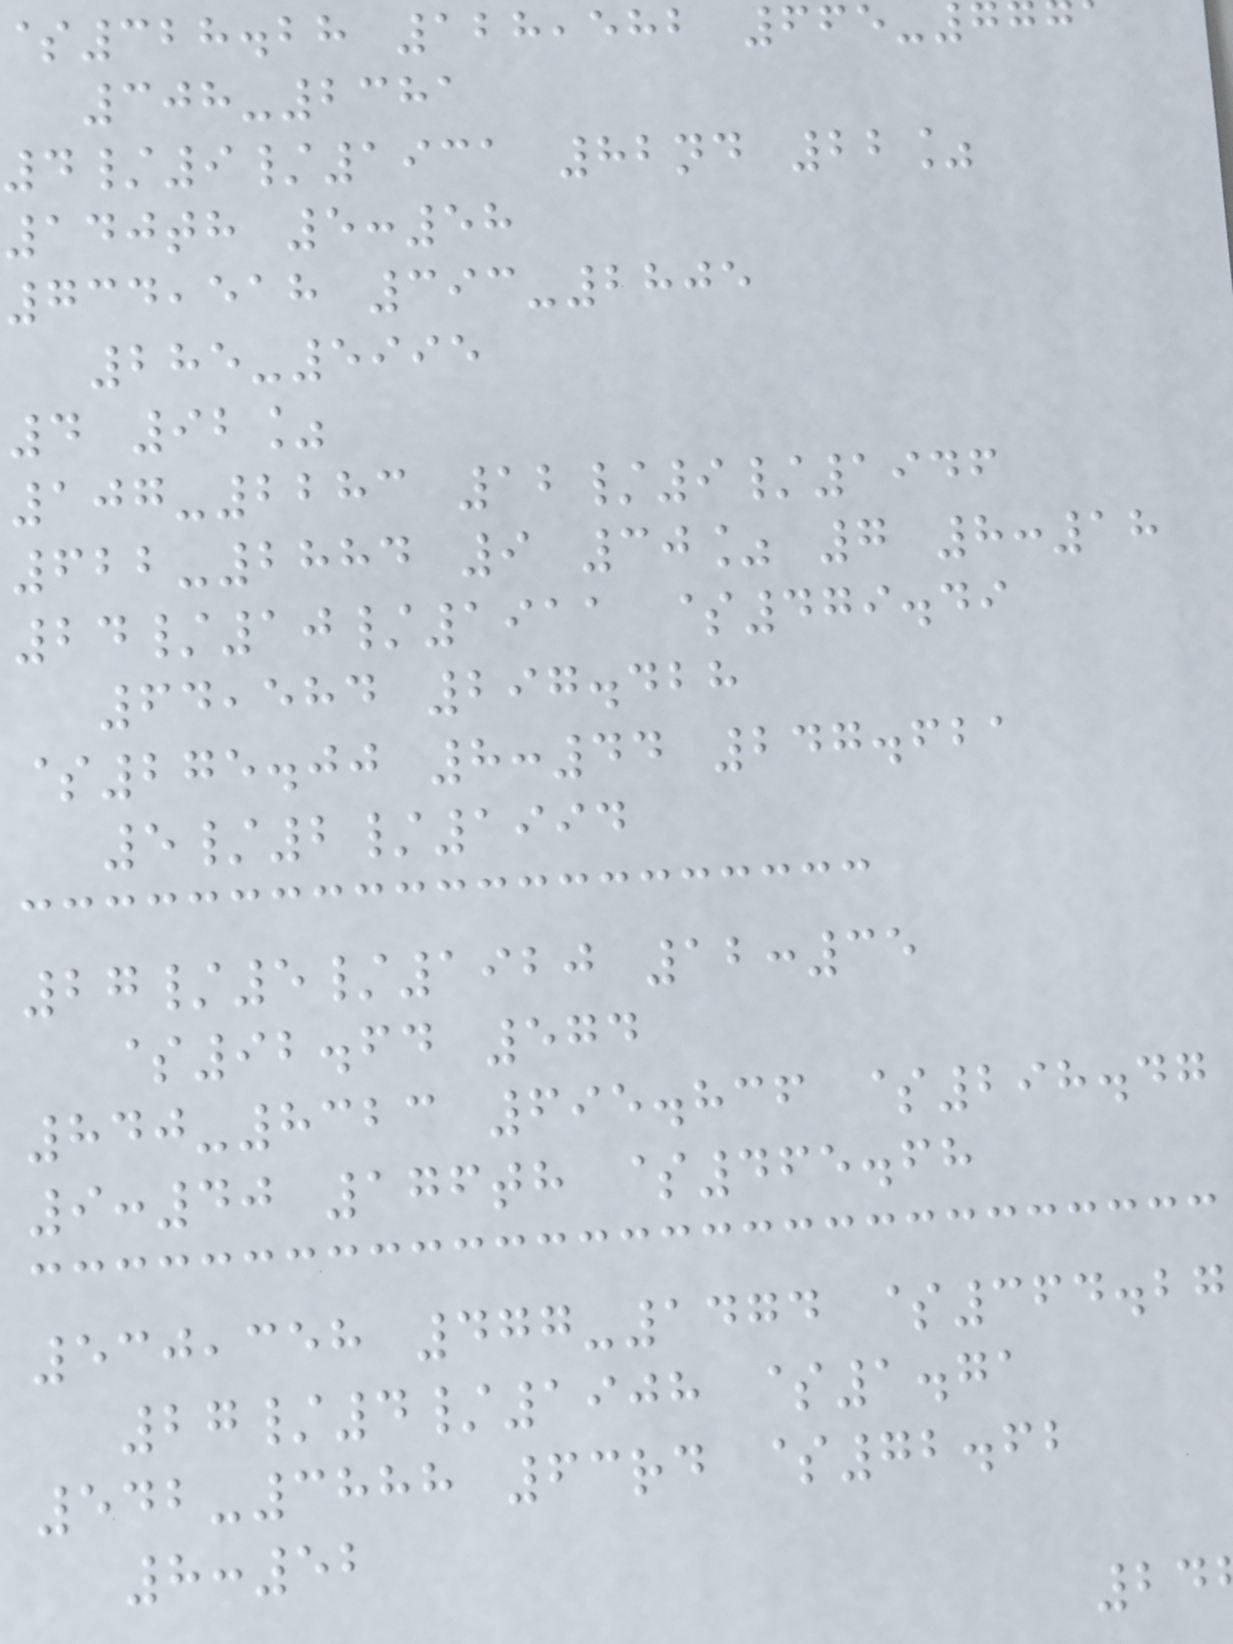$328.28 128,582 665-
308-2381
4/9/1931 82nd 22%
140th 5:58
734,518 393-2805
285-5995
4 92%
107-2283 12/9/1946
622-2884 9 30% 7 8:18
24/10/1911 $479.49
64,584 297.428
$275.00 8:44 247.621
5/2/1994
27/5/1920 12:35
$92.64 574
840-8323 695.836 $298.47
9:40 176th $465.68
530,358 477-1474 $364.27
27/4/1908 $1.71
542-3888 63rd $72.62
8:52
